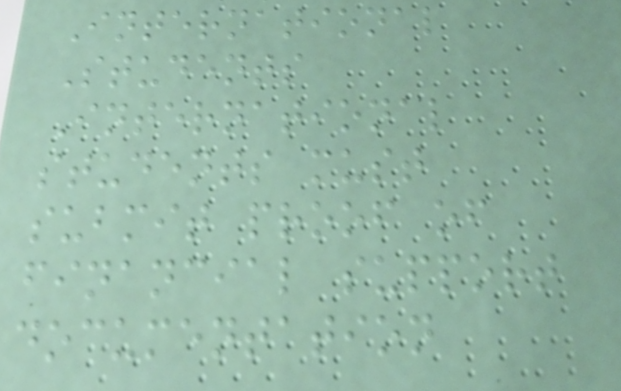International
Students
International
students must
submit proof of
financial support
documentation
